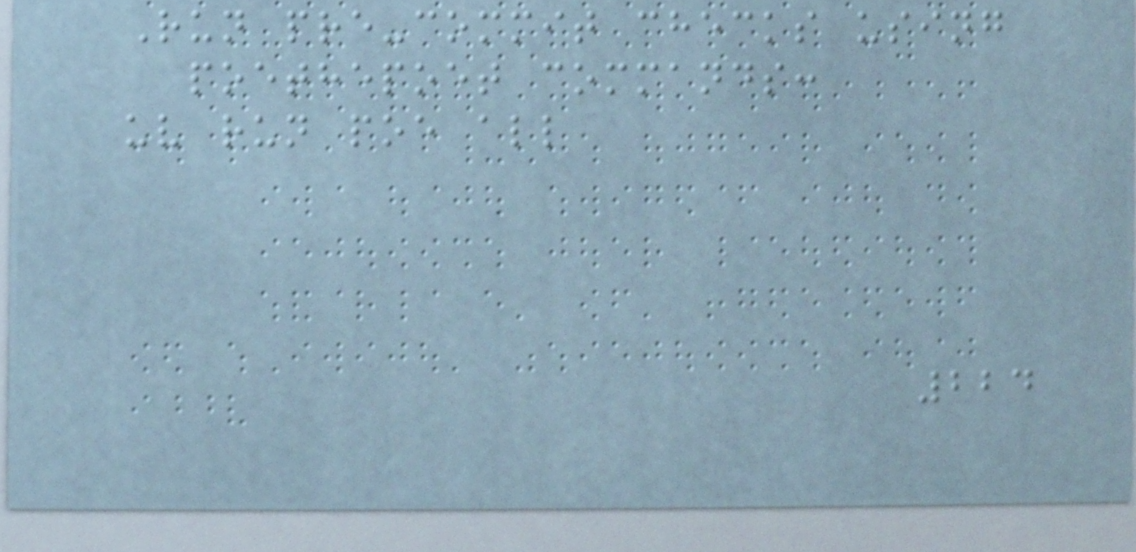Run pre-commit checks using
poethepoet commands:
uv run poe all
224
